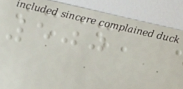500
